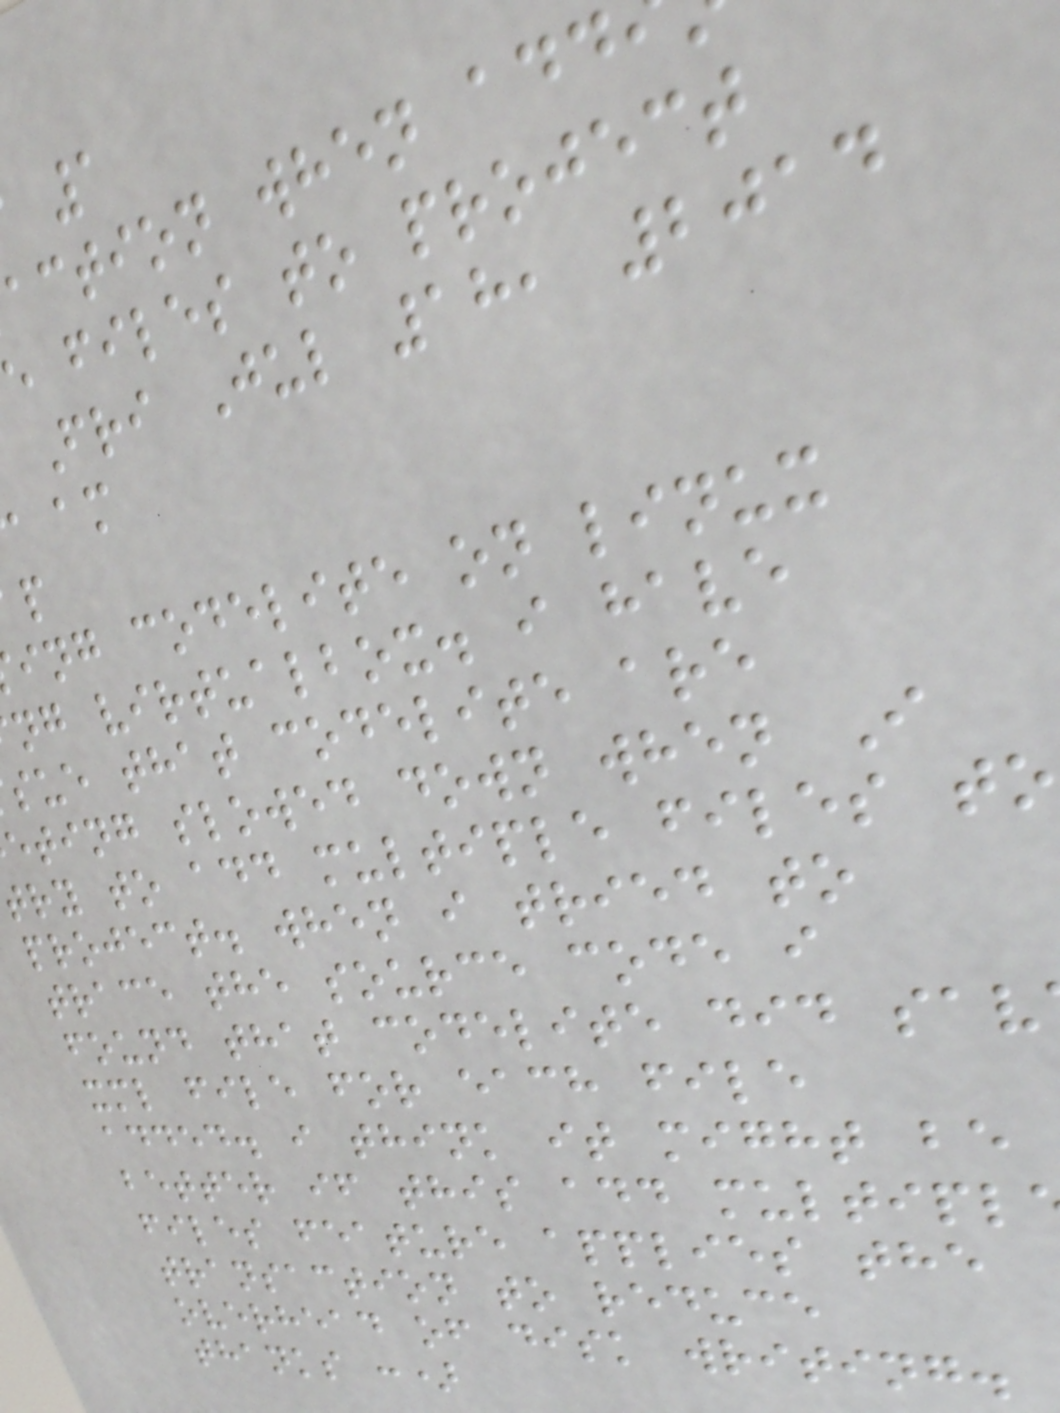action when add
e files to project
Fri Jul 18, 2014
ing codelite on linux
ng virtualbox. i have
sue that codelite are
eting slowed down when I
try to add multiple files to
project. when i tried to
trace the source code i
found that codelite did sav
xml file for each file
added. i think it might be
better if this add multipl
files feature applies the
transaction to reduce
overhead of disk writing.
thanks :)
